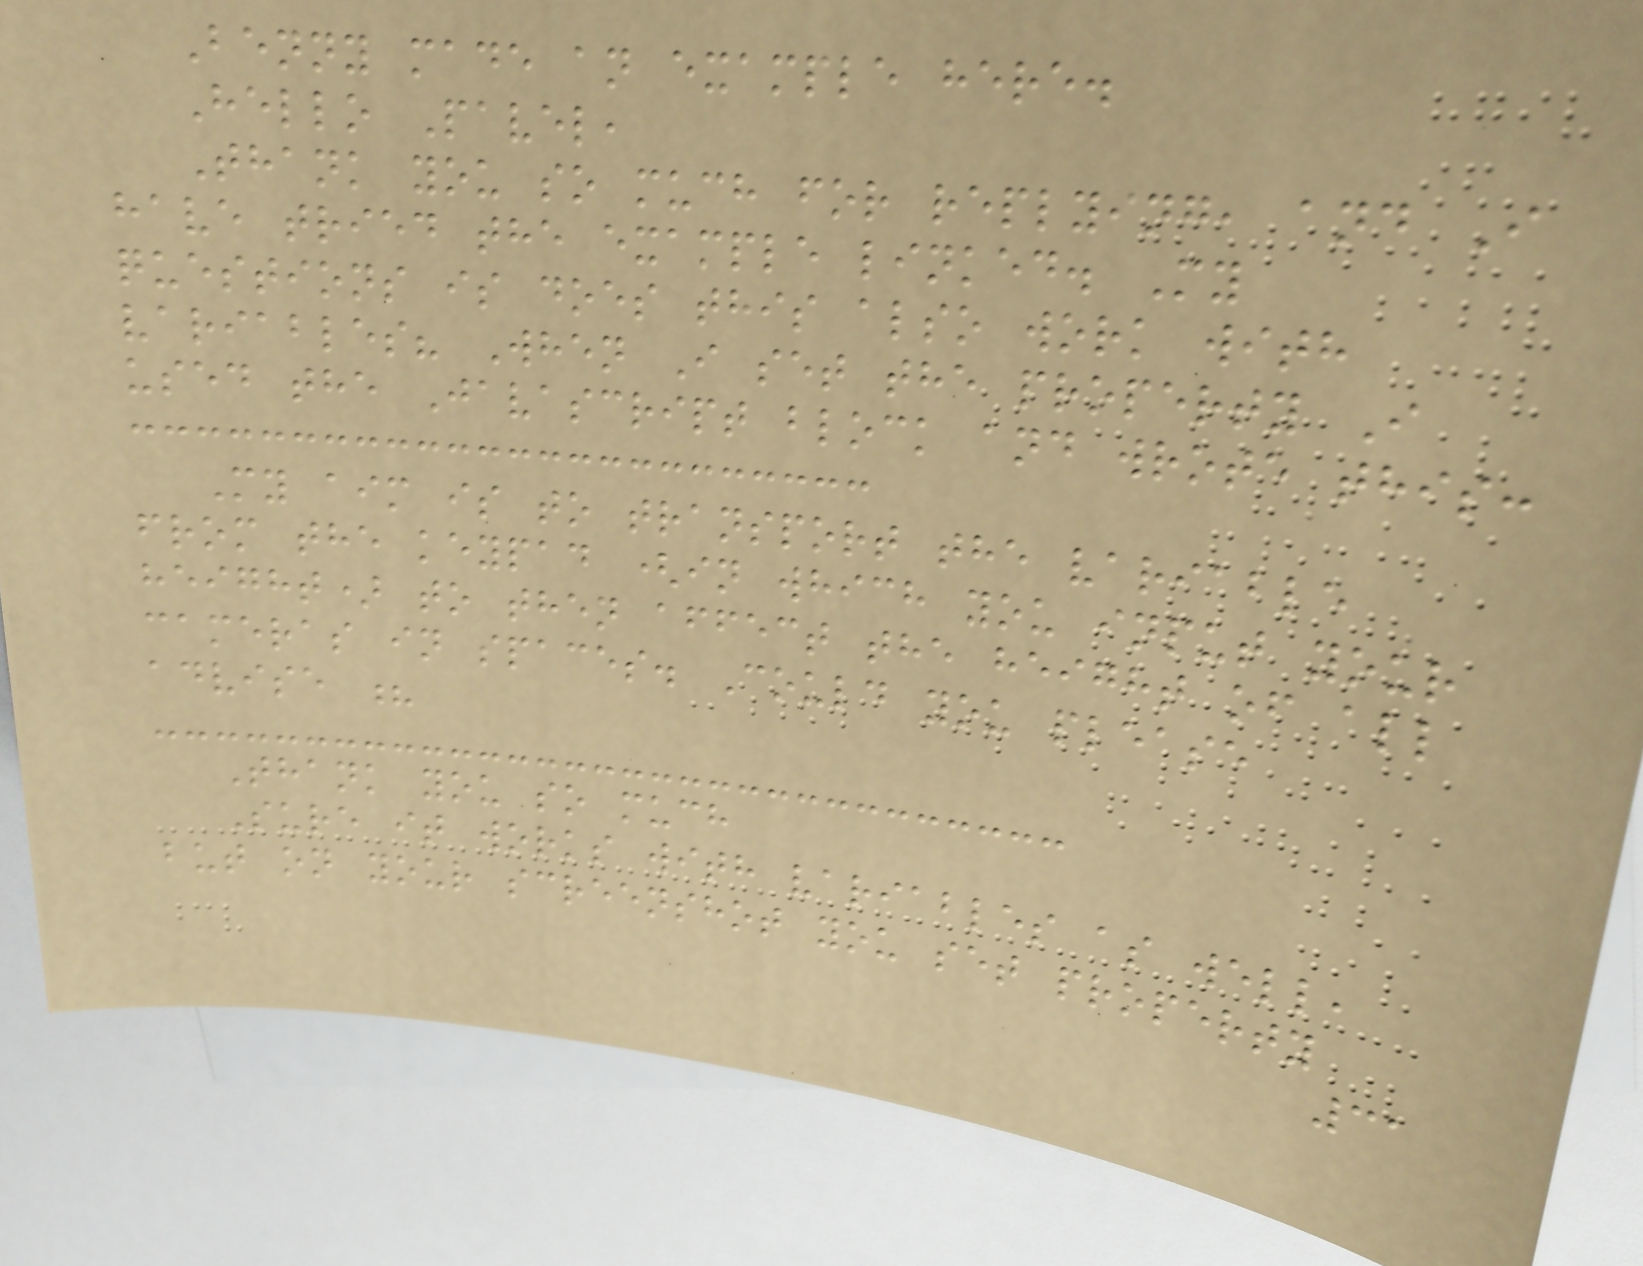Benny made an example here.
Hello Pavel,
Thank you so much for replying, and I
have tried the example linked. My
questions is does this also work with
variables? When I set the property I
used the Javascript block and wrote this:
My aim is to transport the variable
from the keypad (in which you input your
height) to then affect the height of all
cameras in spaces. Could you please
advise ?
Thank you so much
Sure it works with variables as well,
but on your screenshot you set property
31
